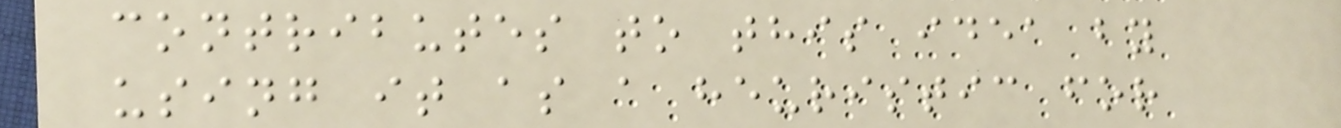contributes to this idea by
using it as a heuristic for
